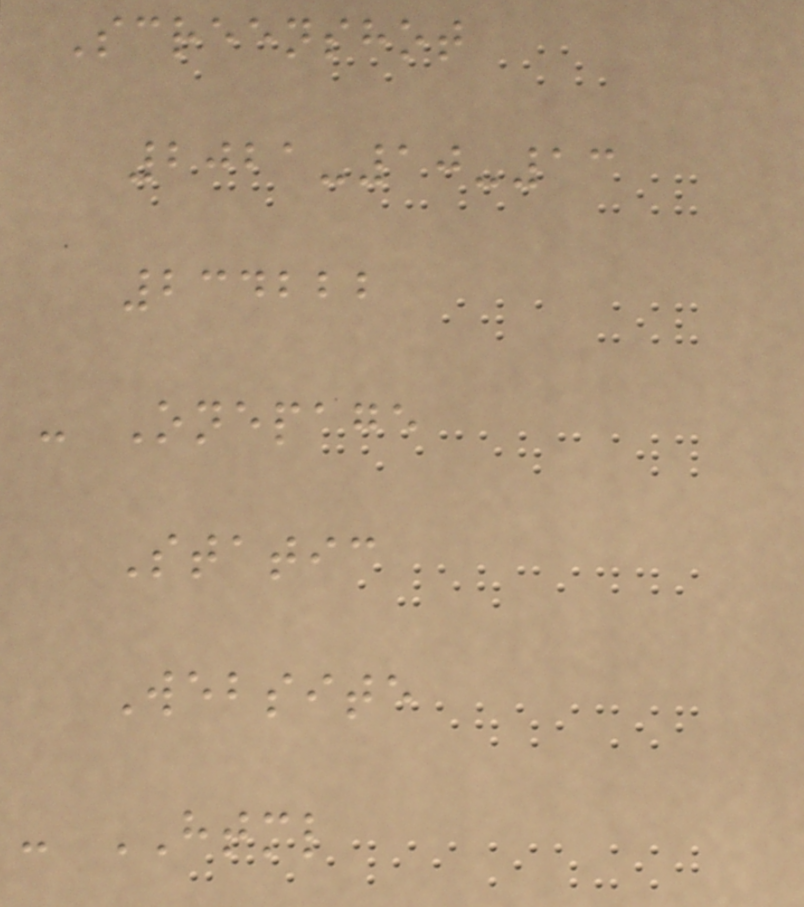Screenshot
2021-10-13
234222
- Onepage
Static
Website
- HTML
